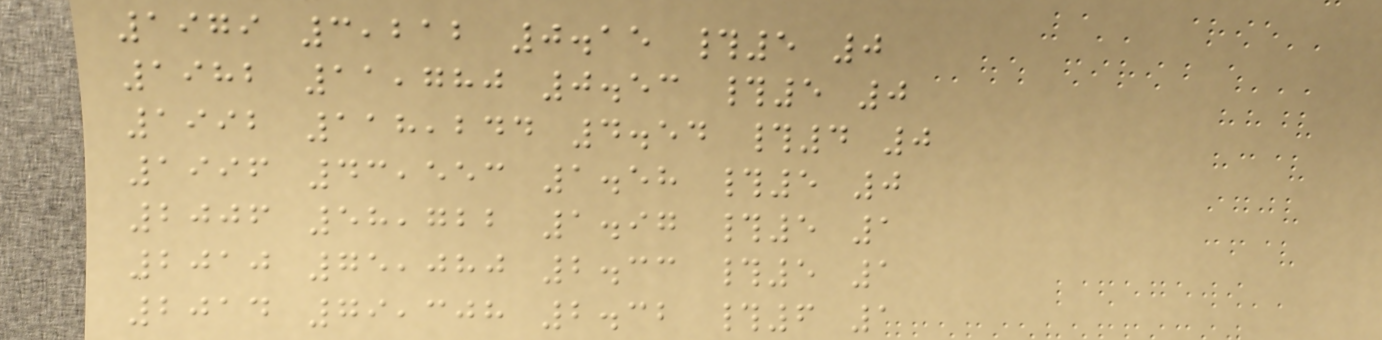1979 3,212 0.15 #5 0
1982 11,780 0.53 #5 0
1992 118,244 4.54 #4 0
1996 43,553 1.58 #5 0
2006 58,722 1.97 #5 1
2010 75,080 2.33 #5 1
2014 79,308 2.32 #6 1
